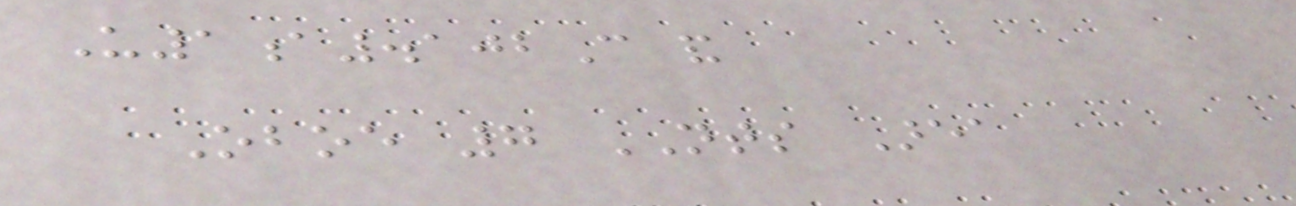U1a.102C and
Oboe 7 NTS Area
